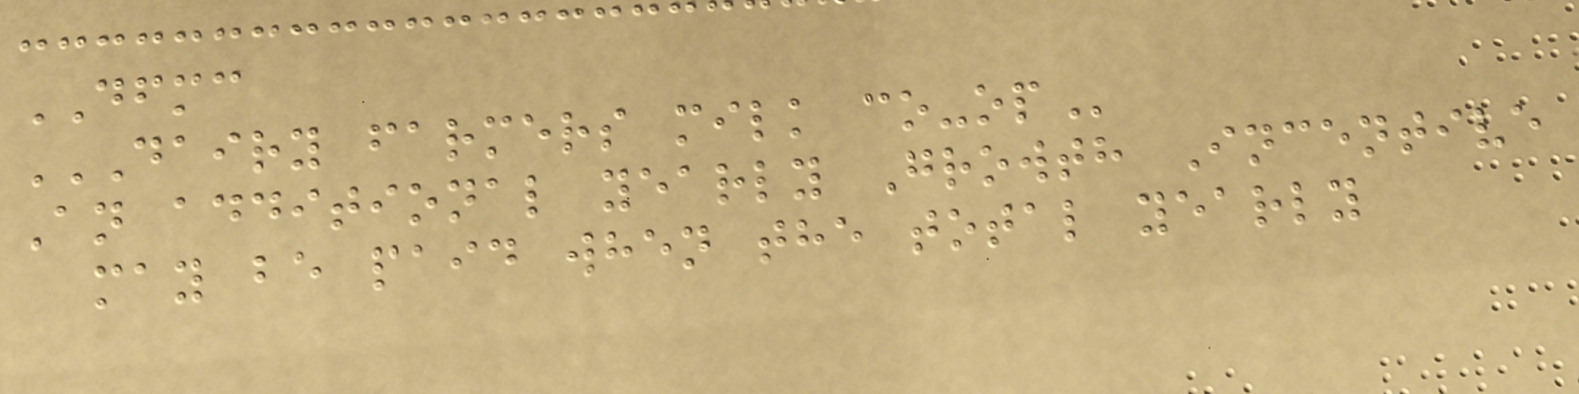DFMC
DAIRY FARMERS MILK CO-OP
An additional yearly Growth Incentive
may be paid when the total yearly
